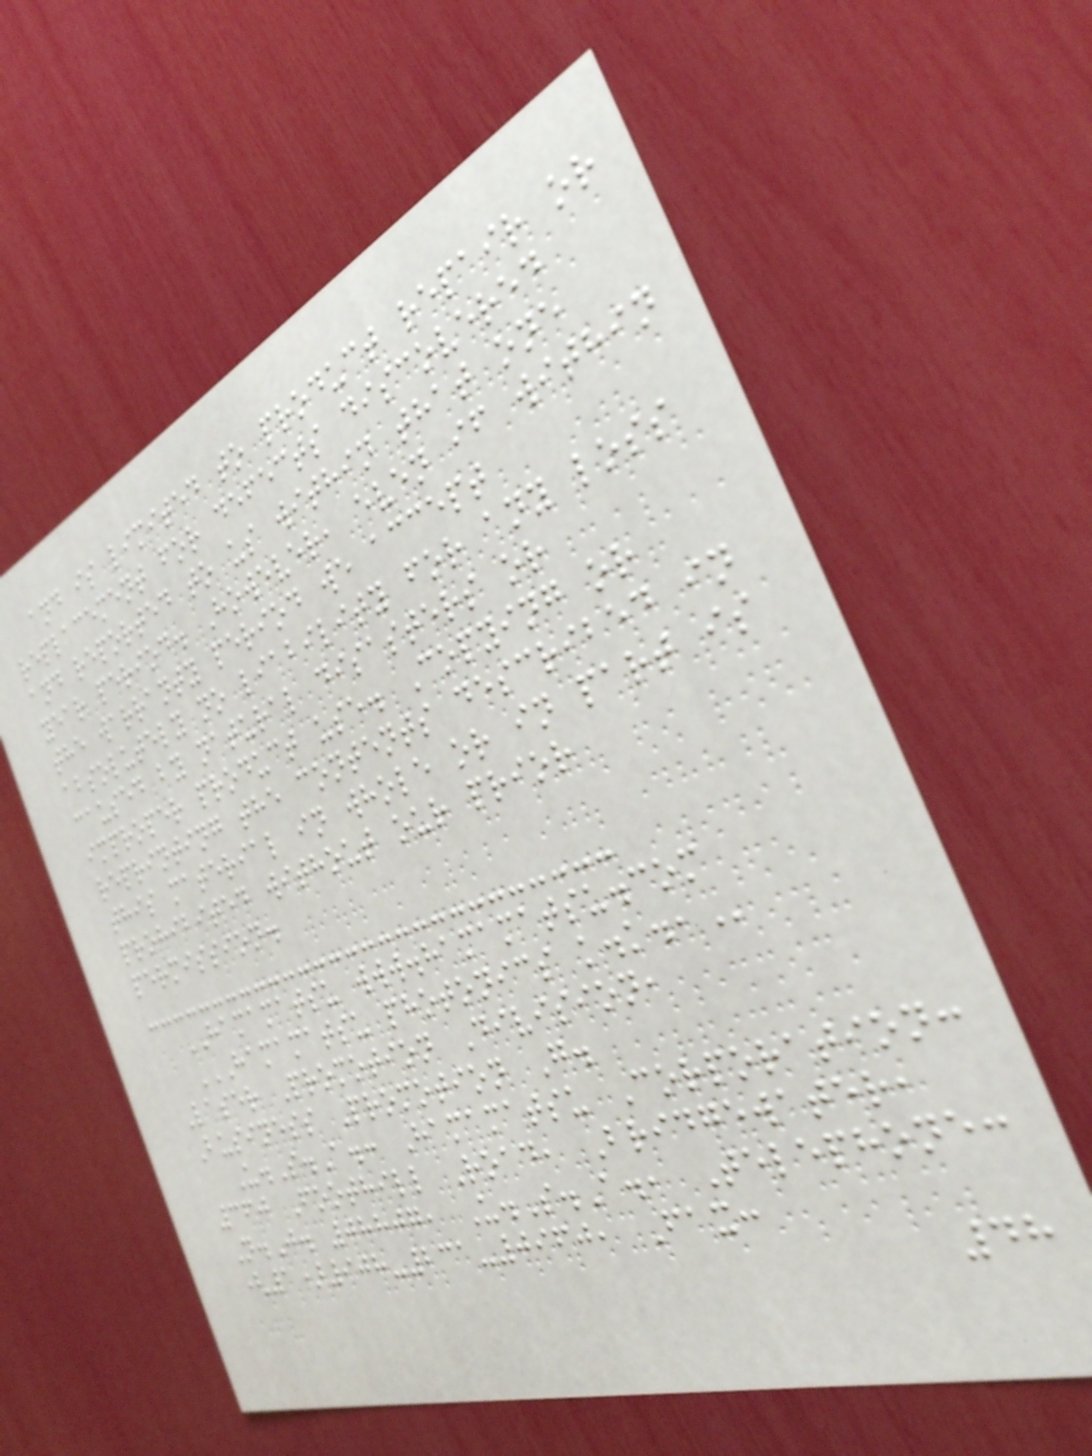and is limited to product repair or
replacement for defects discovered
and reported to us within that one
year period. However, even if within
the warranty period we accept
absolutely no liability for any loss
caused by natural disasters or
improper product use. Copying or
reprinting the contents described in
this material in whole or in part is
prohibited without our prior
permission.
HAMAMATSU www.hamamatsu.com
HAMAMATSU PHOTONICS K.K.,
Laser Promotion Division,
Business Promotion G.
U.S.A.: Hamamatsu Corporation:
360 Foothill Road, Bridgewater,
N.J. 08807, U.S.A., Telephone:
(1)908-231-0960, Fax:
48
